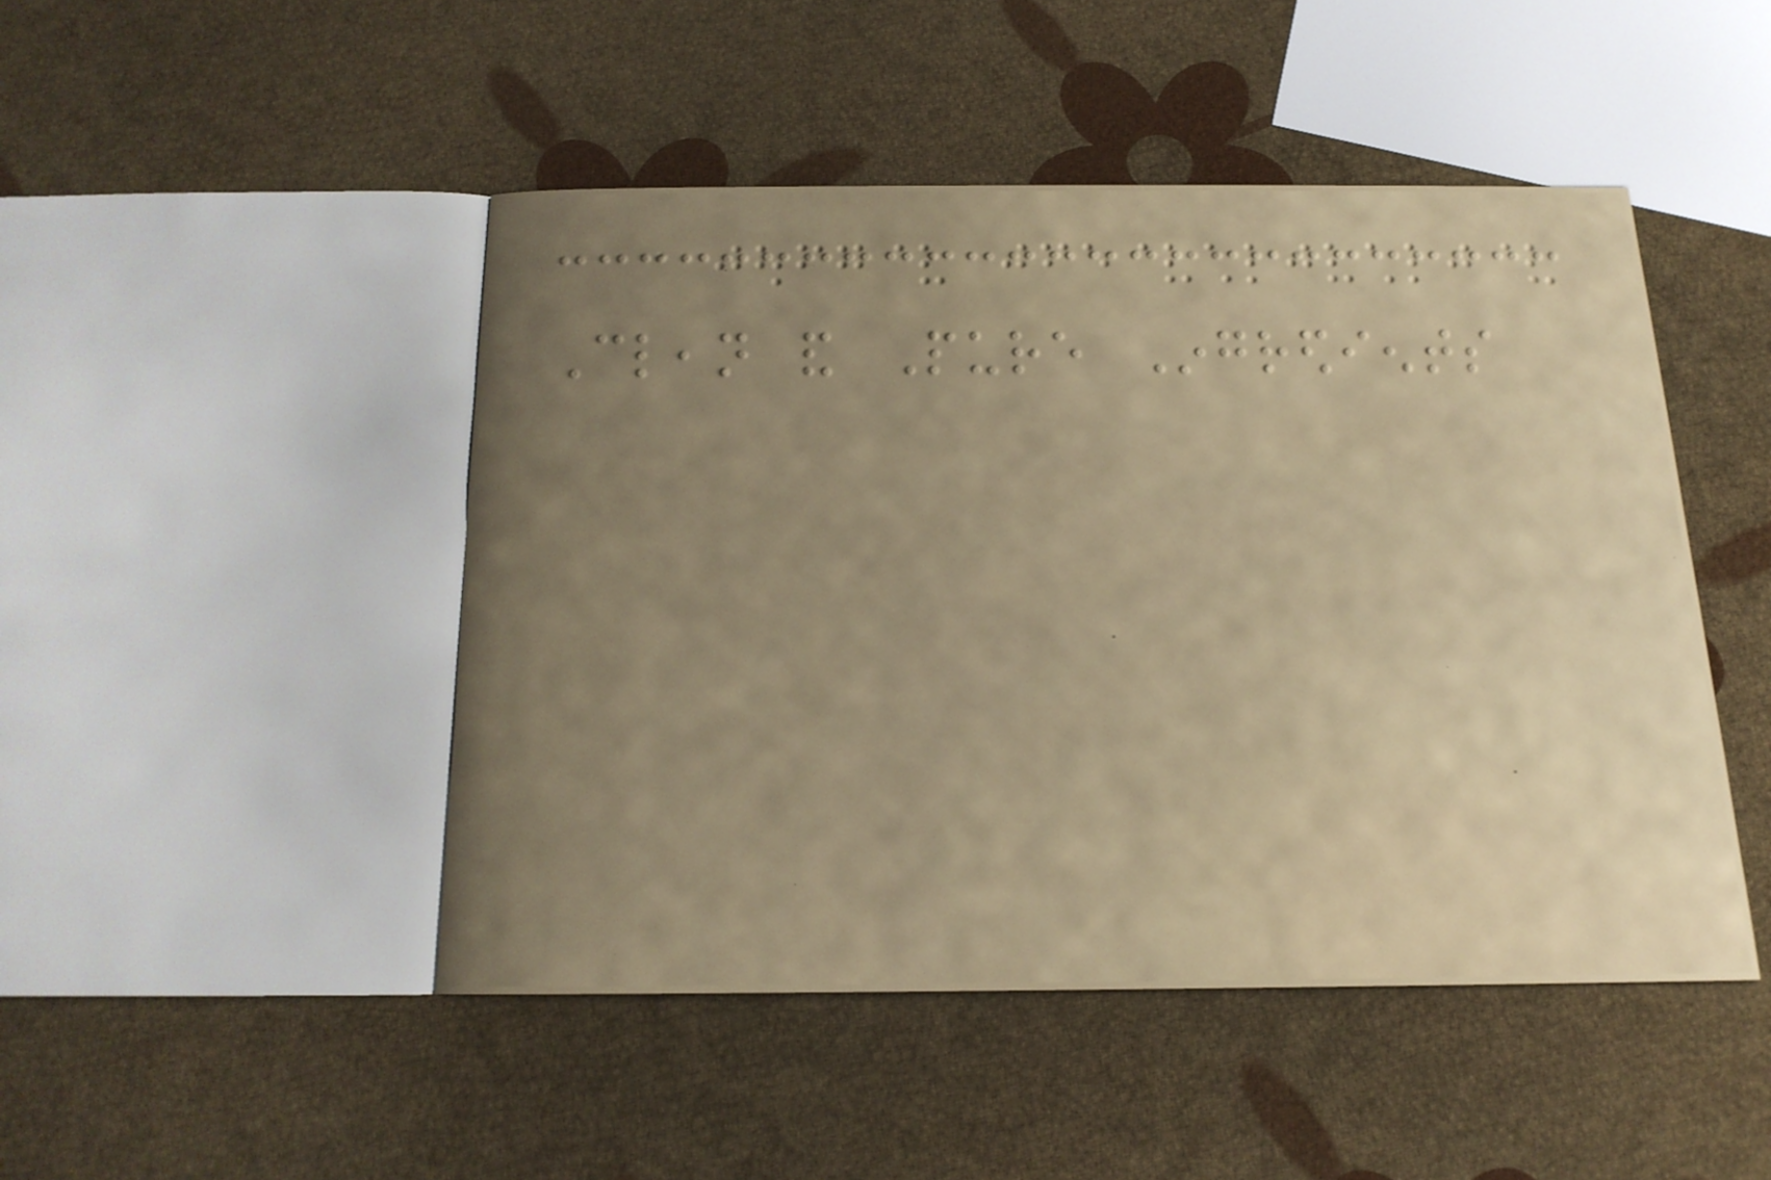Clean and Pure Ingredients
